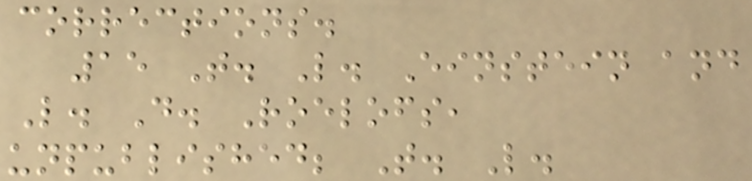corrections.
15 T. L. Einstein and
L. D. Roelofs,
unpublished; T. L.
